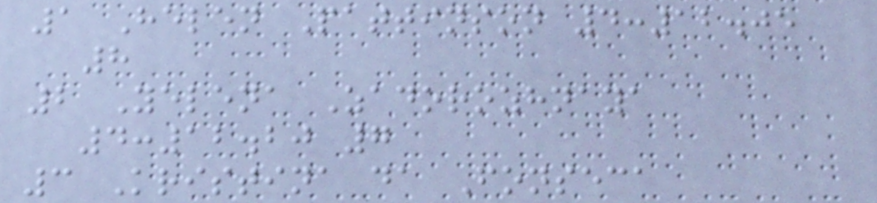1 Helen Pattinson 4:12.05
8
2 Yelena Zadorozhnaya
4:12.20 7
3 Kristina da Fonseca
